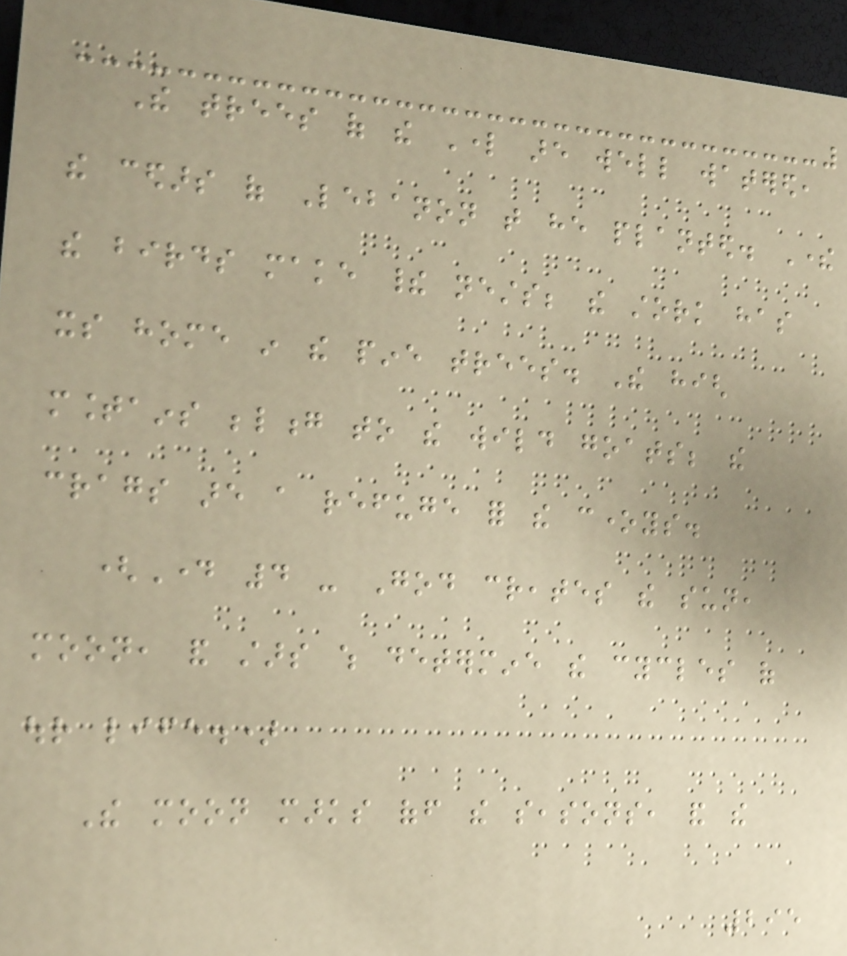The trees of the Lord are well watered,
the cedars of Lebanon that he planted. There
the birds make their nests; the stork has
its home in the pine trees. The high
mountains belong to the wild goats; the
crags are a refuge for the coneys.
(Day 4 - God creates the sun,
moon, and stars which determine the cycles of
our life.)
The moon marks off the seasons, and the
295
